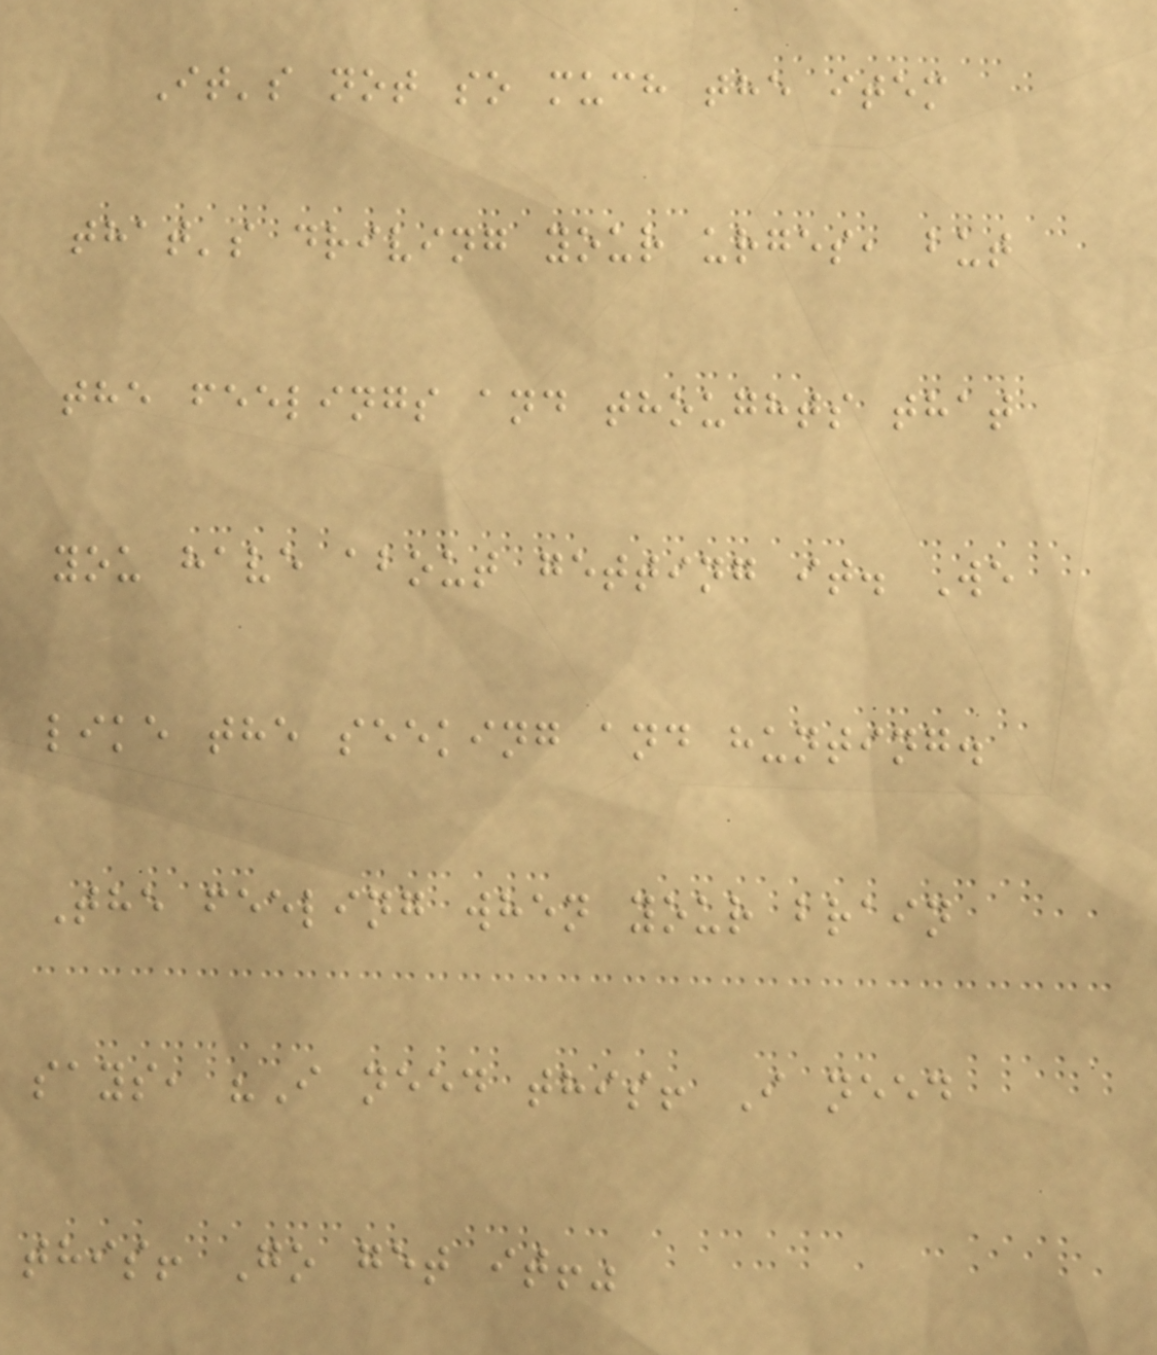It's not so much the item
that's driving your urges, but
the feelings and thoughts that
you have about getting it. We
like the seeking and hunting.
The feeling when your brain
says, "I need this! I need
this! Go get it!"
